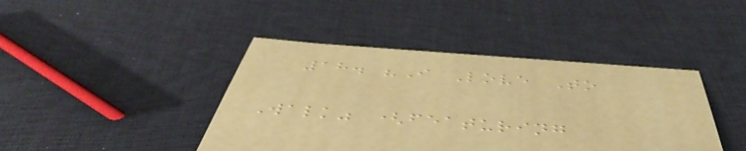18. "I Love To
Walk" (featuring
